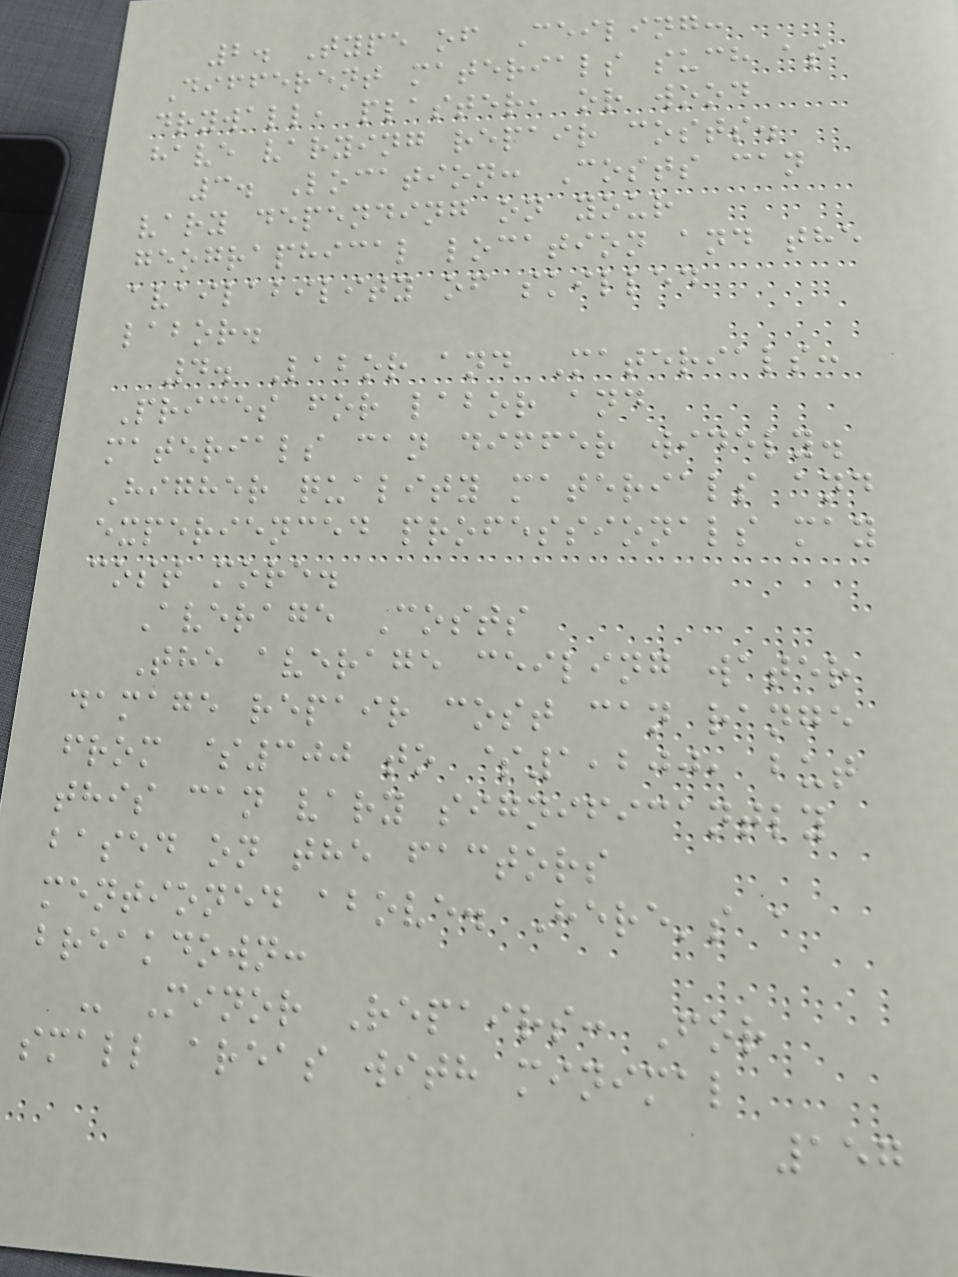2. Type of Ceiling:
Different materials such as
drywall, plaster, or wood
have varying repair costs.
3. Location: Costs can
vary depending on your
geographical location and the
availability of skilled
labor.
4. Labor and Materials:
Prices for labor and
materials can differ widely.
Higher quality materials and
experienced professionals may
cost more.
Average Costs
The average ceiling water
damage repair cost can range
from $300 to $1,200, but
this can vary significantly
based on the factors
mentioned above. Here's a
breakdown:
- Minor Repairs: For
small areas with minimal
157
